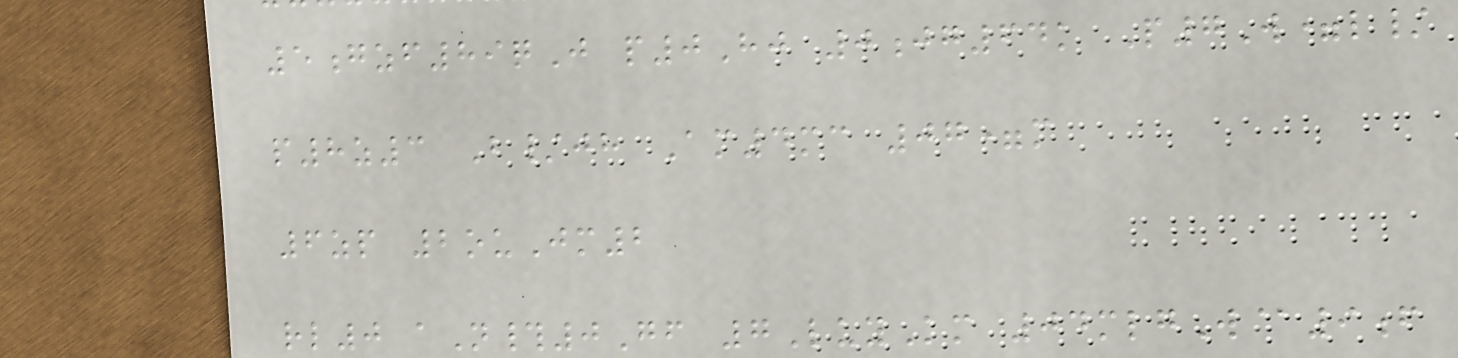5gzf89qJ p0Hj 0jg64k P7W=l/
p8z3 B/jh Am4mc 07=m
6zp 2ouJm2
rl0 aN#0Gf 7LuyKm 04mlgW@9f
